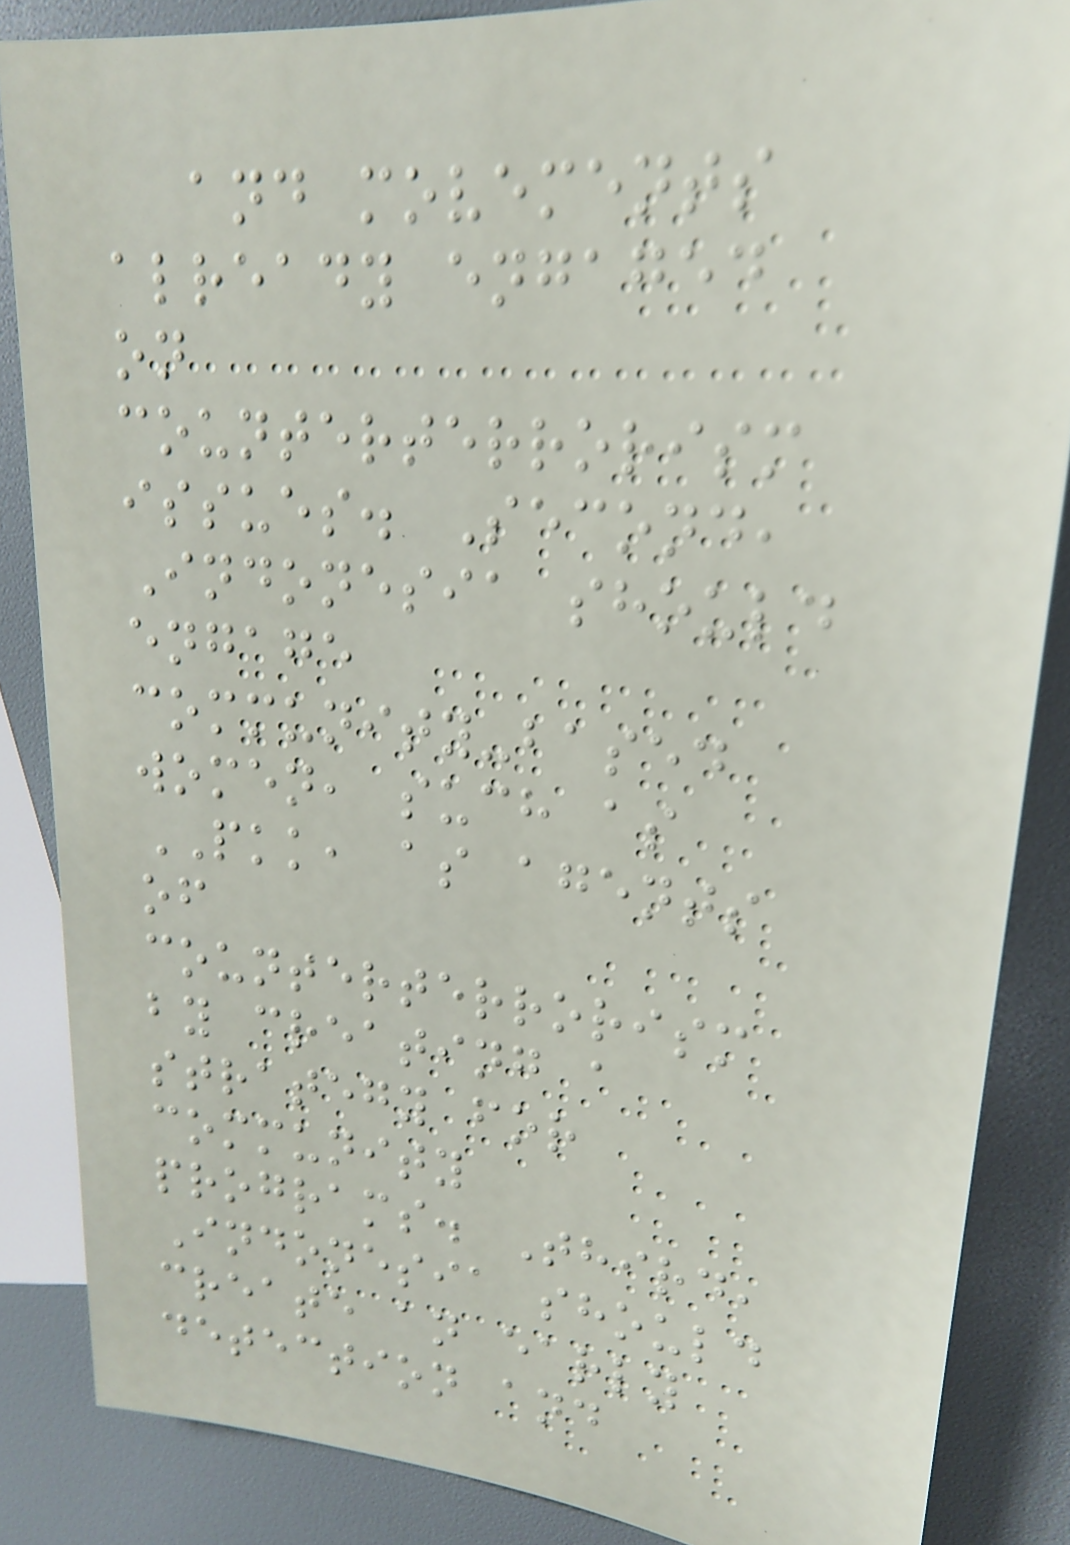and movements
already engaged
on
counterterrorism
issues. Second,
Indonesia should
engage
community-based
women, such as
PKK, as agents
of
counterterrorism
by creating a
strategy for
community
programs. Third,
Indonesia should
create an early
detection and
